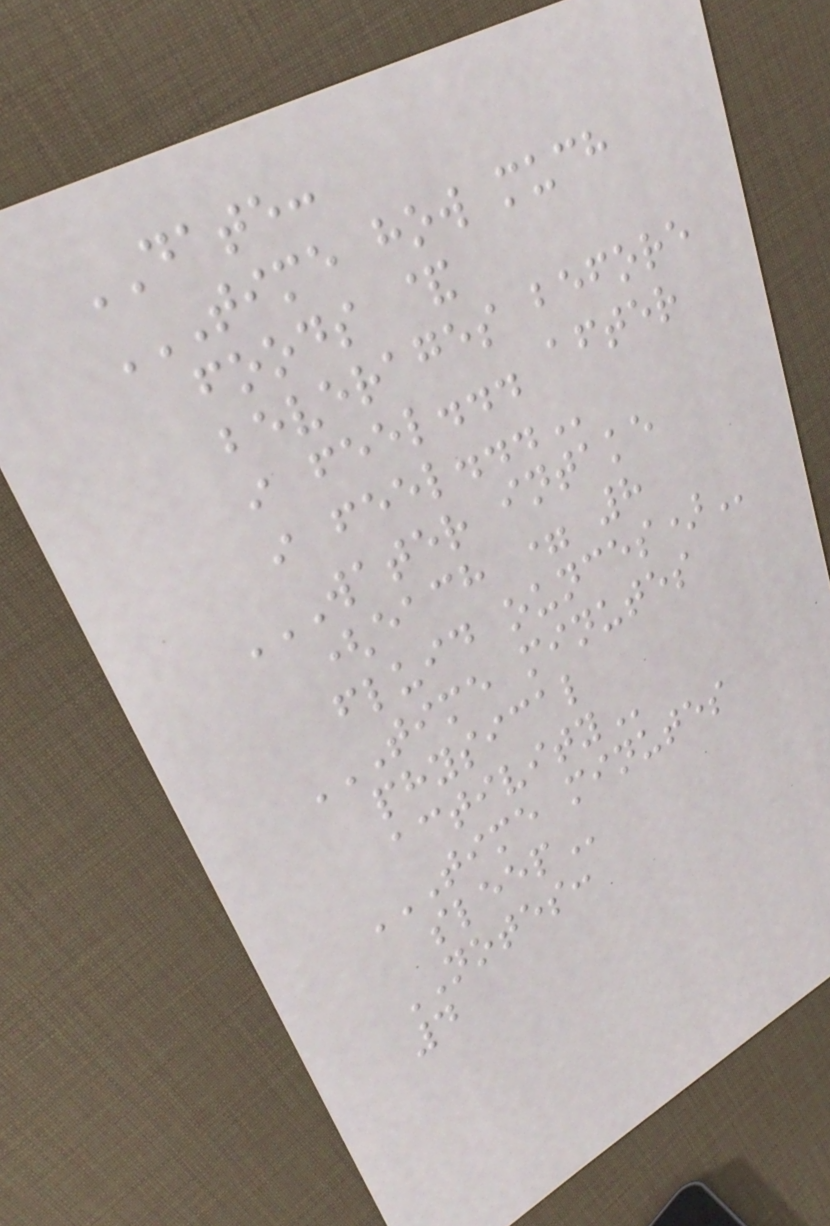DATE:
TIME HOW MUCH
FOODS &
BEVERAGES BEFORE
I FEEL... AFTER
I FEEL...
WATER INTAKE
(EACH = 8
FLUID OUNCES)
TIME MINUTES
PHYSICAL
ACTIVITY
TIME MINUTES
SLEEP
NOTES:
4
